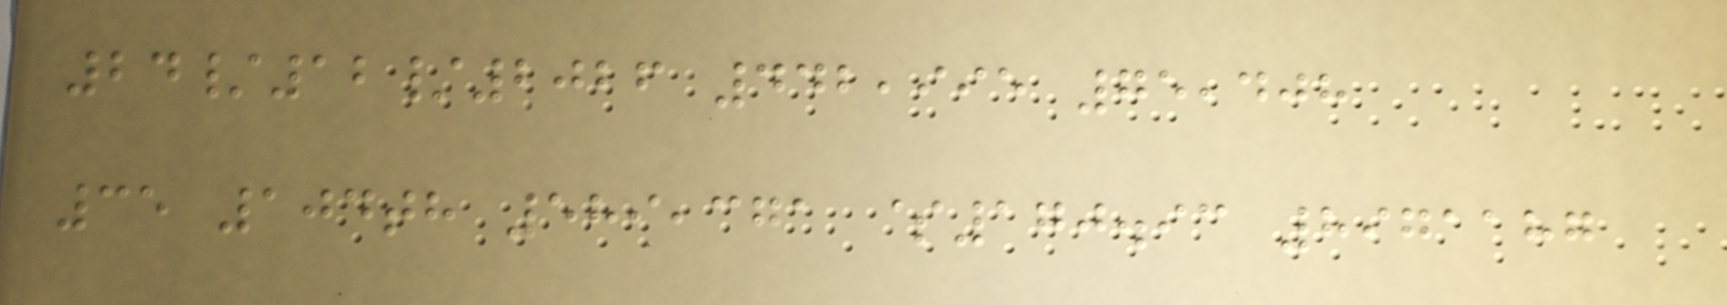24/12/2026 442,995 75,408
35 104th 589,371 $170.93 8971187
